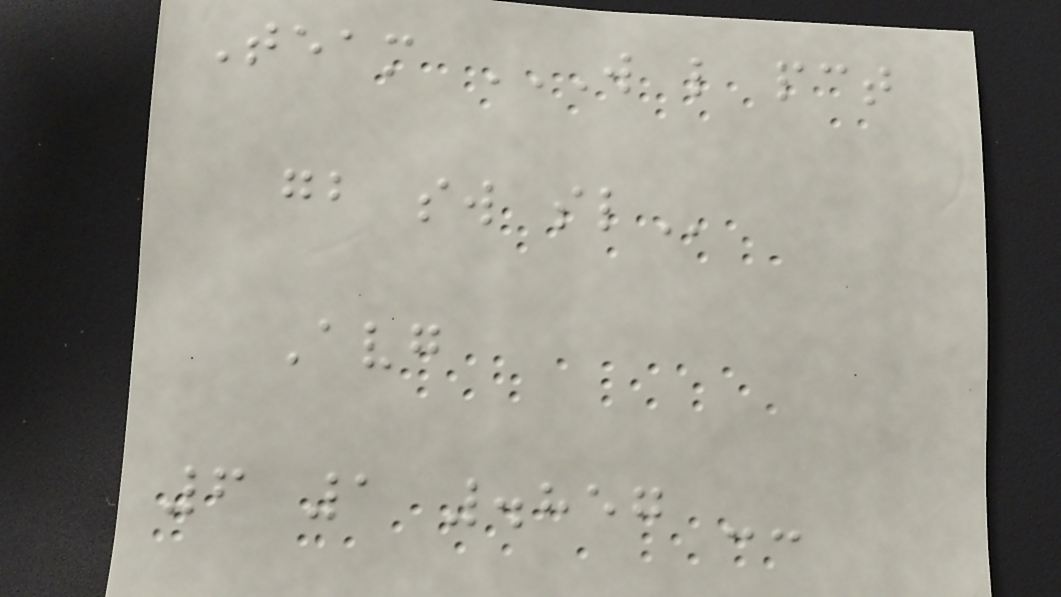Team W L PCT
GB SW SL
Avg
6 1 .857 --
